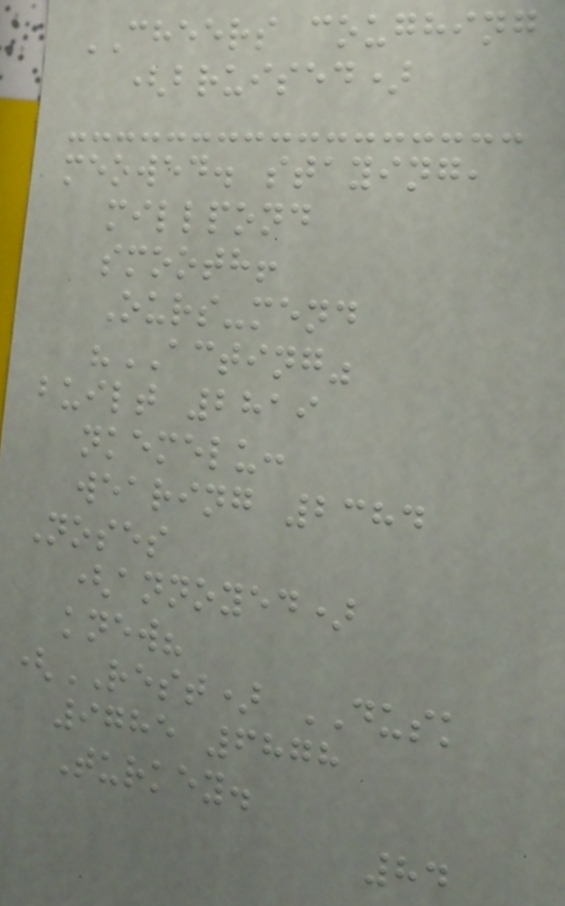CHEERS coughing
(bruised)
meowed. staying,
millpond
smooth!
Ours-mend
"ACTING"
built 2819
nkemelu:
wearing 2384
Noses
(annoyed)
knew?
(REST) DUSK
9785 6878
Turkey.
84
